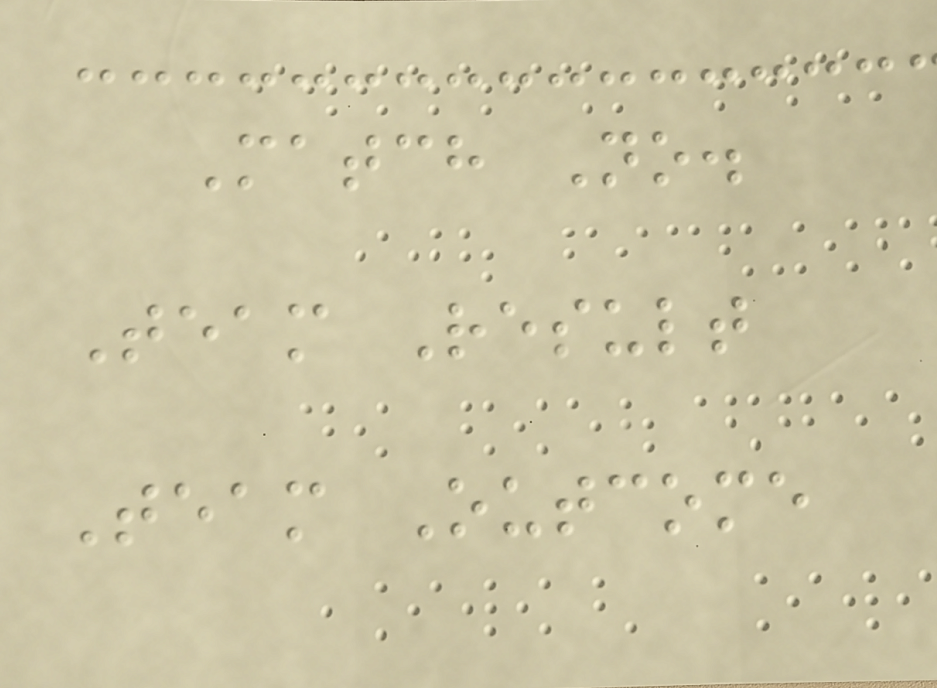Match No.
Team Result
Team Outcome
